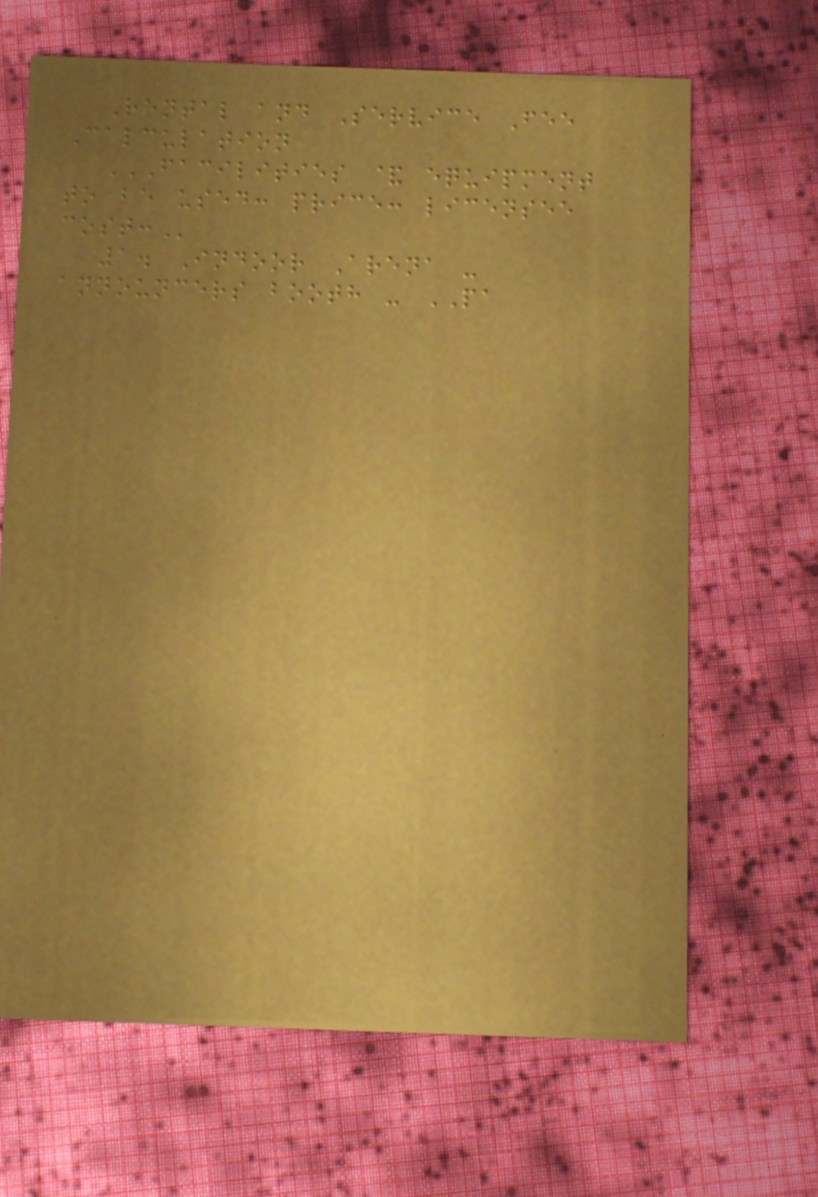Rental and Service Fee
Calculation
FACILITIES & EQUIPMENT
TO BE USED: PRICE: LICENSEE
COST:
1. Indoor Arena -
announcers booth - PA
